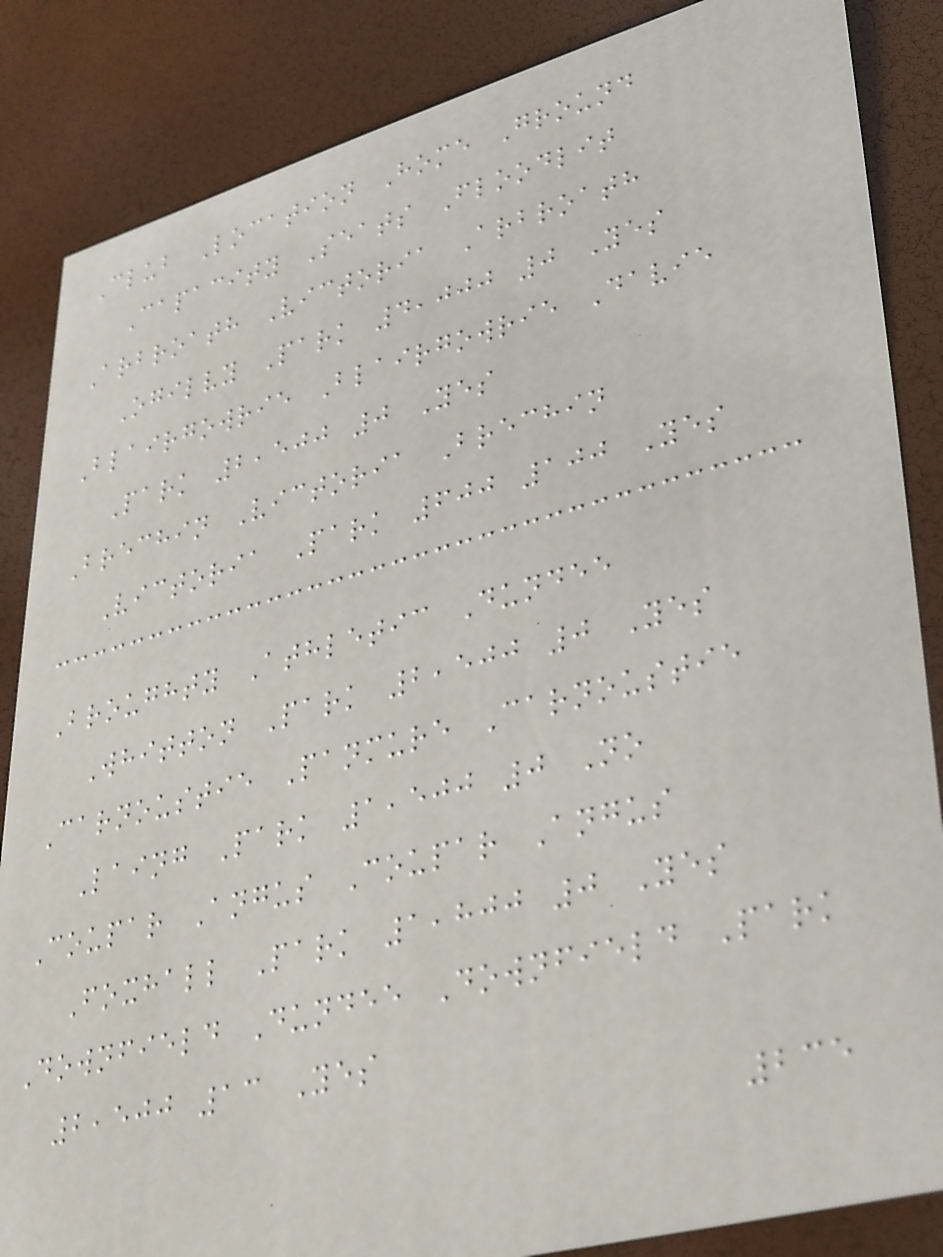Club Location Home Ground
Capacity Seats Floodlit
Arbroath Victoria Arbroath
Ogilvy Park 4,000 0 Yes
Blairgowrie Blairgowrie Davie
Park 2,500 0 Yes
Brechin Victoria Brechin
Victoria Park 600 100 Yes
Broughty Athletic Dundee
Whitton Park 2,500 0 Yes
Carnoustie Panmure Carnoustie
Laing Park 1,500 0 No
Coupar Angus Coupar Angus
Foxhall Park 1,800 0 Yes
Downfield Dundee Downfield Park
2,500 13 Yes
235
